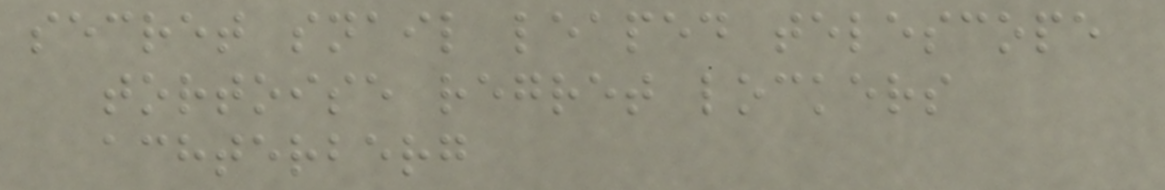secret snail leaped telescope
tortoise regret lockers
achterberg
